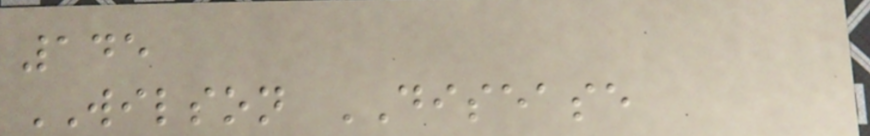145
WILSON DISEASE
